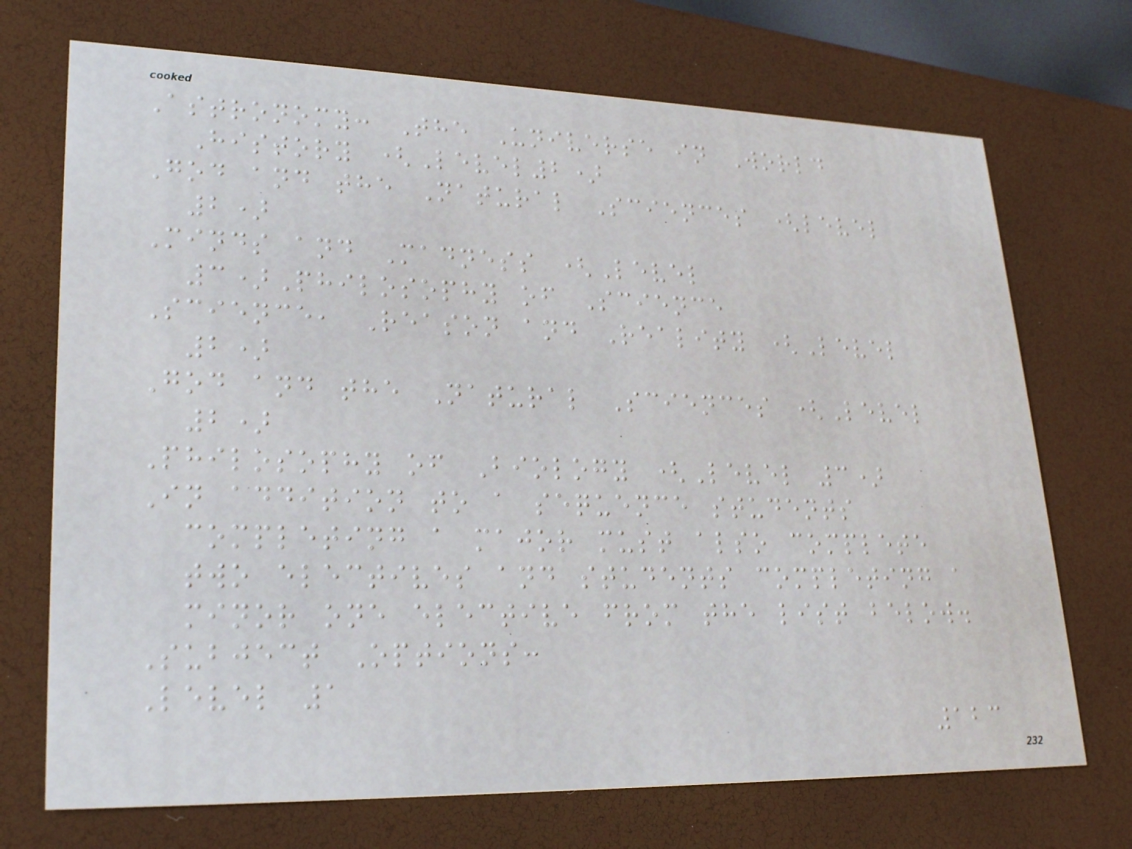Astronomy: The Universe in World
History (Level2)
God and the Natural Sciences (level
2)
Minds and Madness (Level
3)Philosophy of Science
Science, Reason and Reality (Level
2)
God and the Natural Sciences (Level
2)
Philosophy of Biology (Level 3)
In addition to a sequence students
completing a major must also complete
two electives and students completing a
minor one elective from the list below.
Subject Options:
Level 1
123
